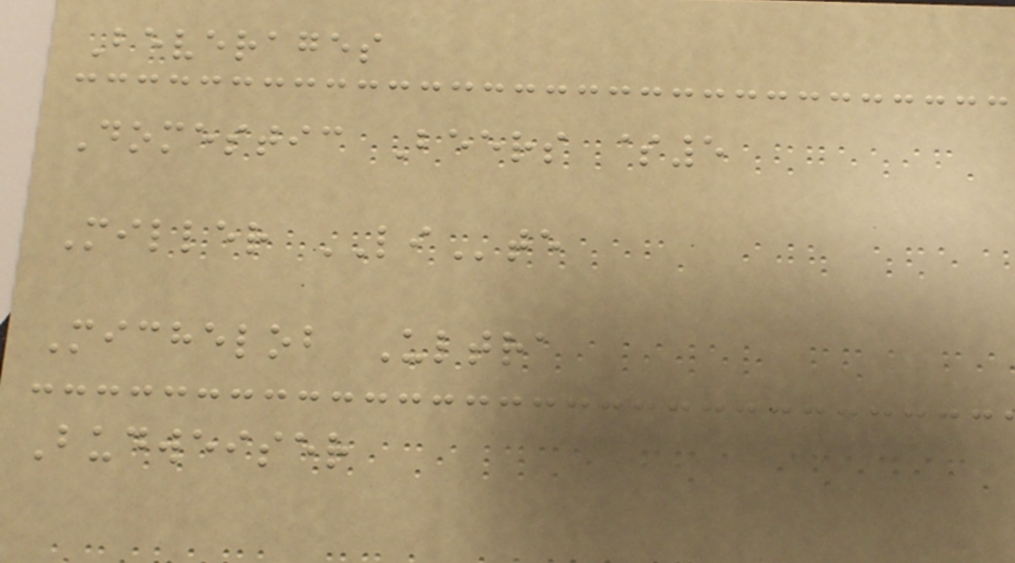Beverages
Domestic Beers $5
Miller LIte
Michelob Ultra
Budweiser
